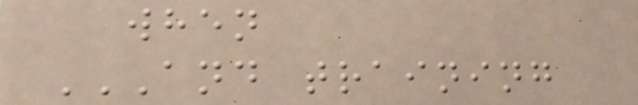when
AND TRAINING
